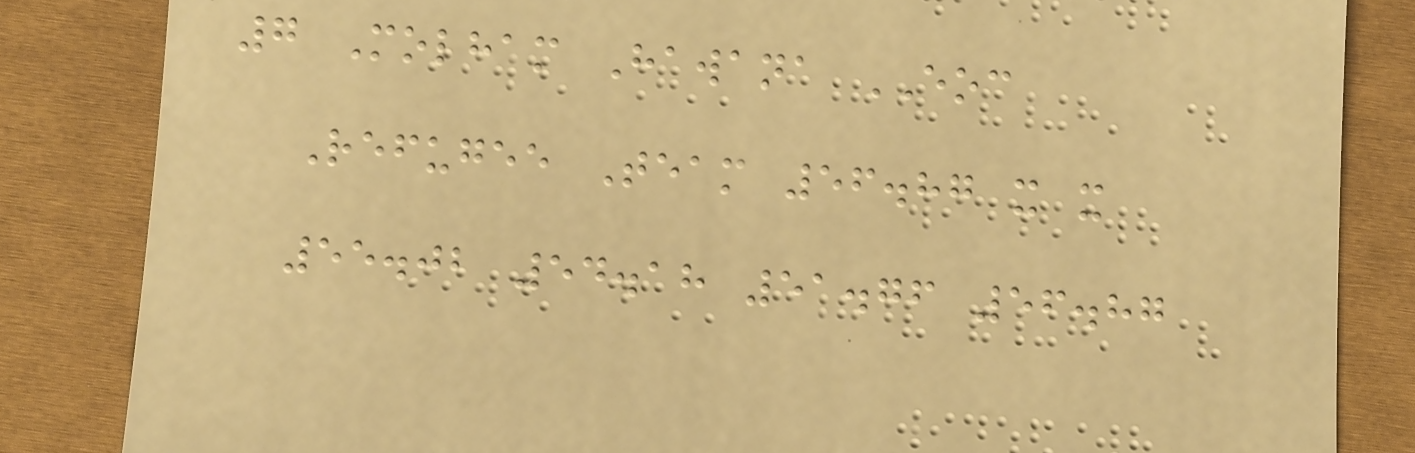7 Molham Hawana EOC
Refugee Team 56.87 x x
55.02 54.18 51.76 56.87
